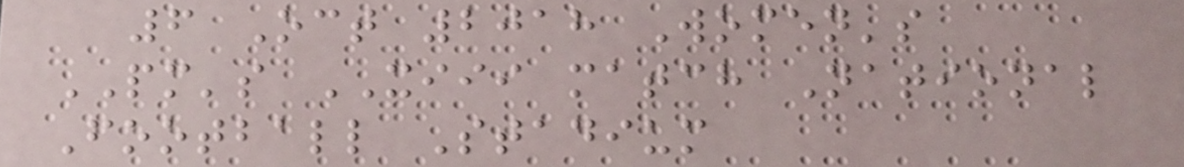6 Oct 2018 Women's
PM's XIII match National
Football Stadium
